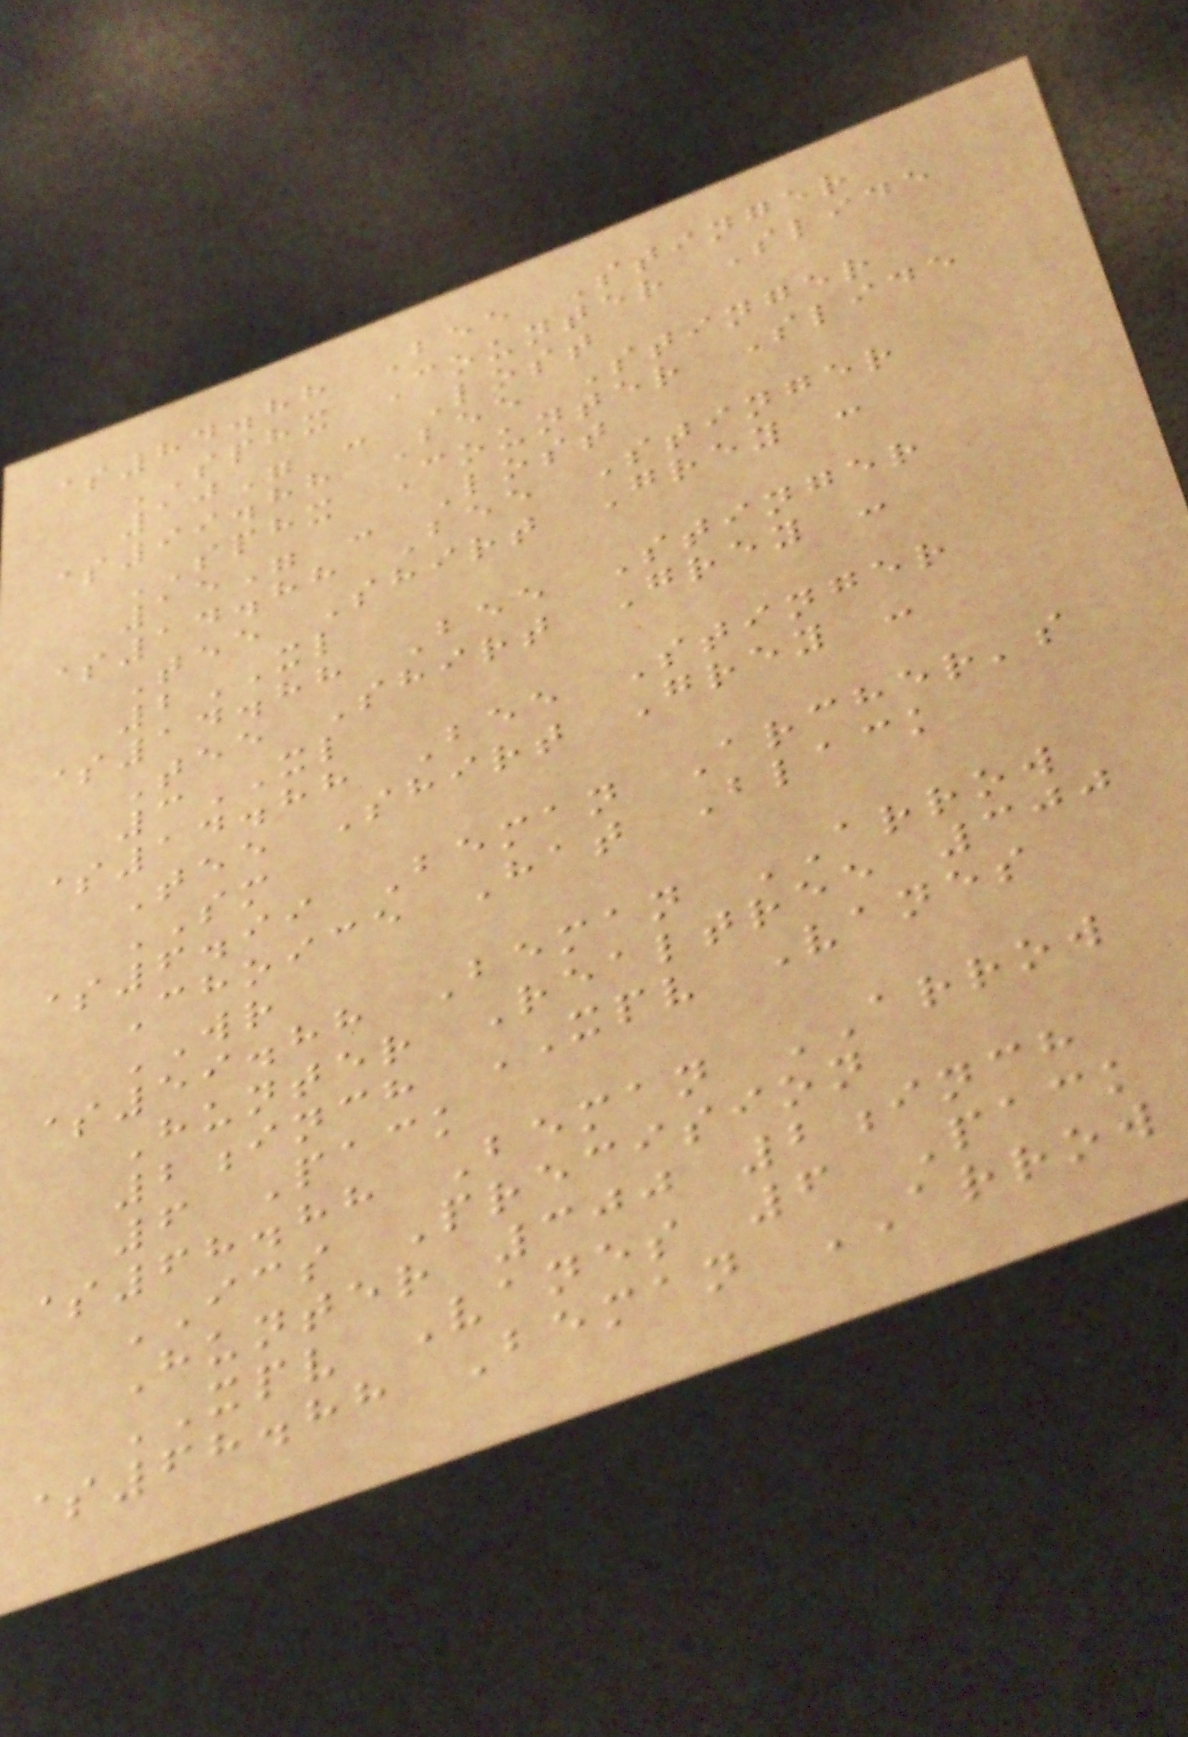$84.88 Bee Stinger
SPHX Counter Slide
10" - Lost
$99.88 Bee Stinger
SPHX Counter Slide
15" - Lost
$14.88 Bee Stinger
Tee Shirt Grey -
2XL
$14.88 Bee Stinger
Tee Shirt Grey -
3XL
$14.88 Bee Stinger
Tee Shirt Grey -
SM
$6.99 Beman Archer's
Choice Hat Black
WR
$59.88 Beman ARROW
Hunter Realtree 300
2inch XPV Vanes
6 Pack
$68.88 Beman ARROW
ICS Precision
Hunter 300 2inch
XPV Vanes 6 Pack
$68.88 Beman ARROW
